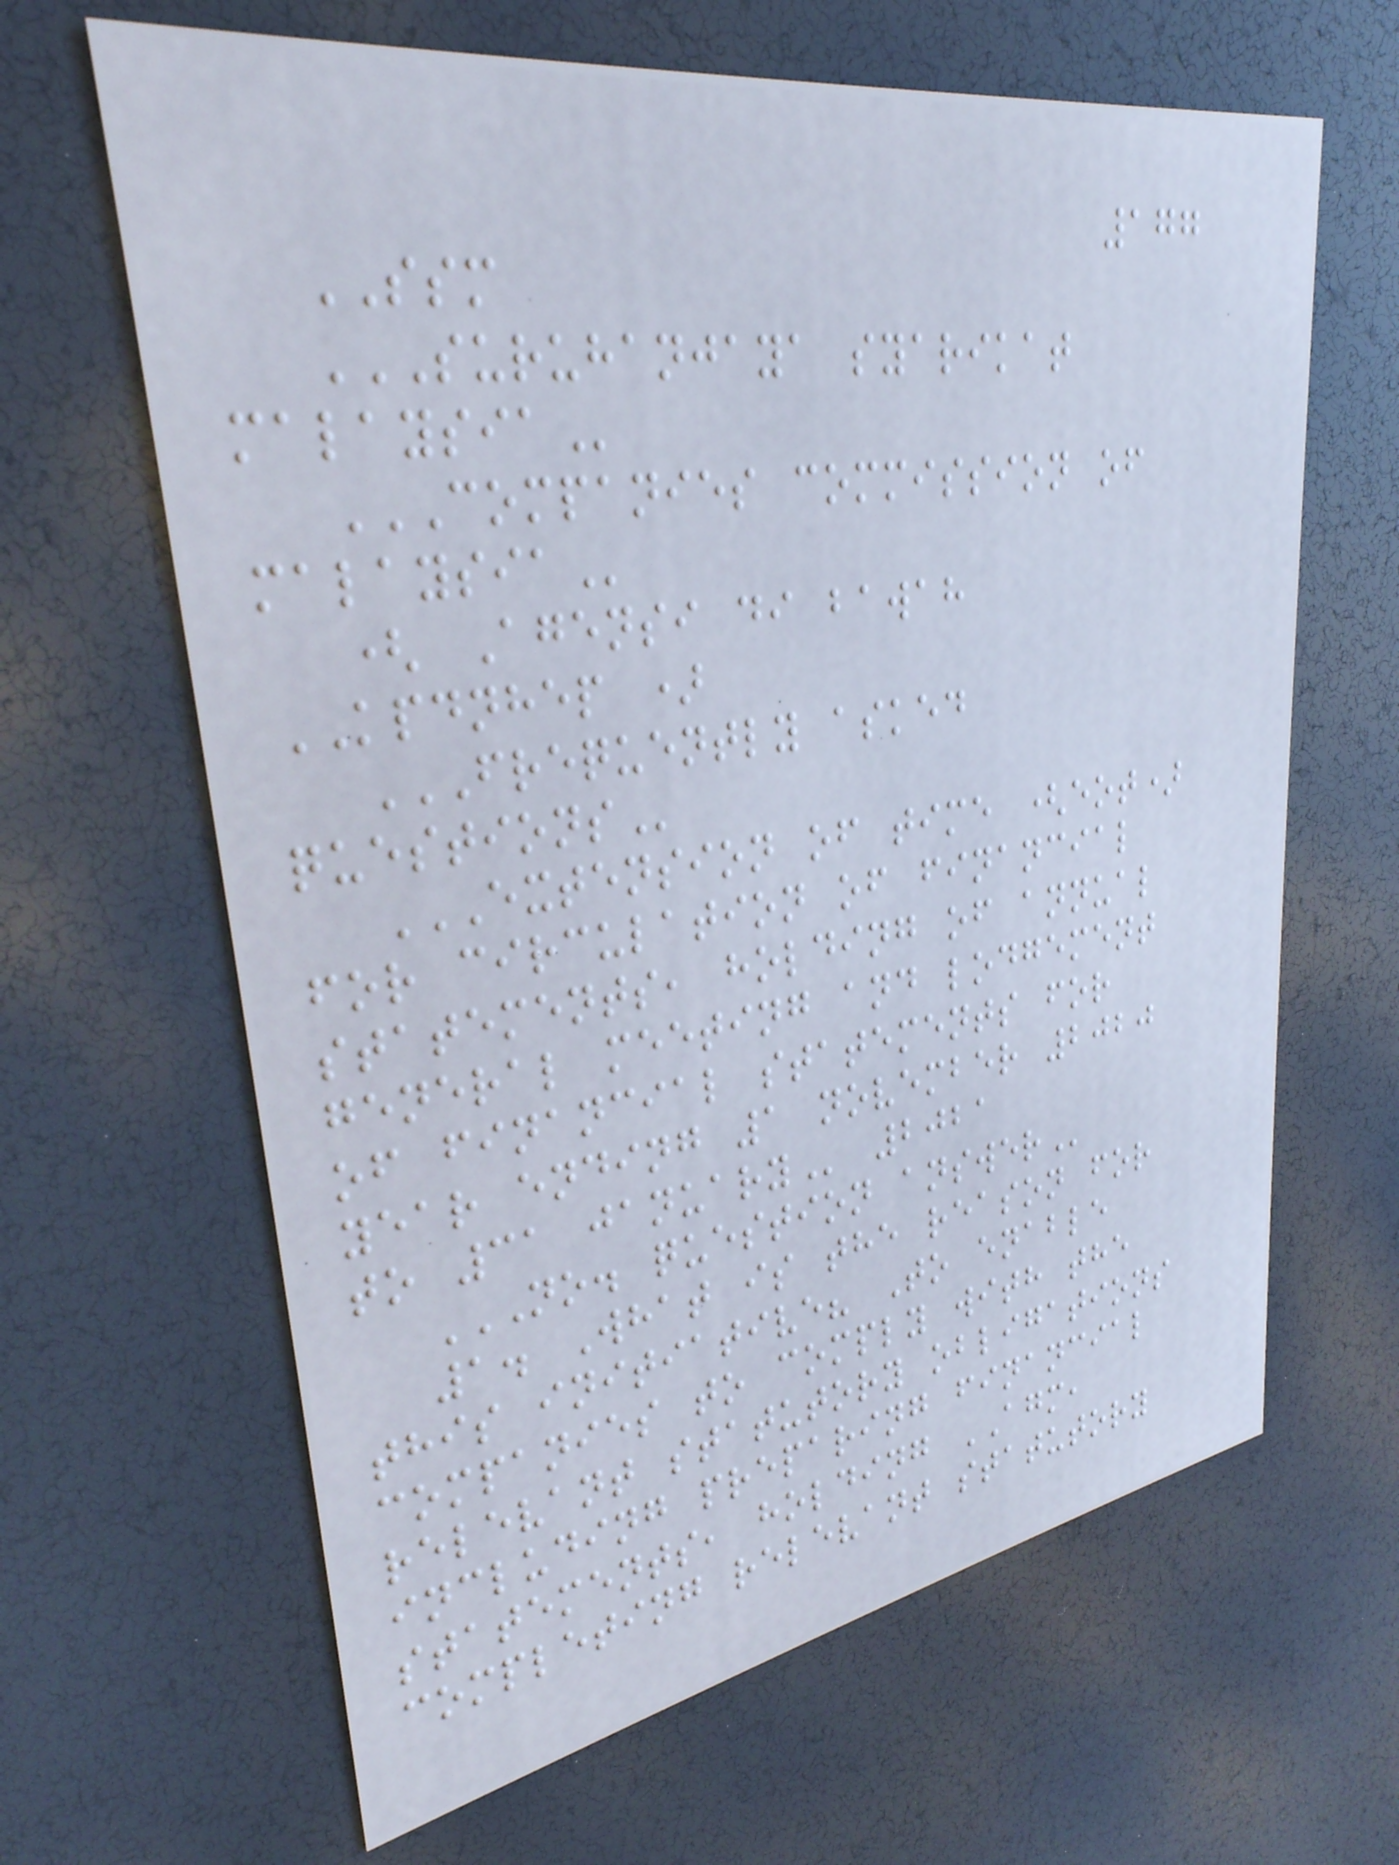177
SSM
SURUHANJAYA SYARIKAT
MALAYSIA
COMPANIES COMMISSION OF
MALAYSIA
( Agensi di bawah
KPDNHEP )
FREQUENTLY ASKED
QUESTIONS
EXTENSION OF TIME (EOT)
FOR CIRCULATION OF FINANCIAL
STATEMENTS, HOLDING OF ANNUAL
GENERAL MEETING AND LODGEMENT
OF FINANCIAL STATEMENTS FOR
YEAR ENDING 1 NOVEMBER 2020
TO 31 JANUARY 2021
NO. QUESTION ANSWER
1. What is the reason for
this initiative? To enable
companies to comply with the
relevant statutory obligations
including preparing financial
statements, holding AGM,
completing relevant statutory
